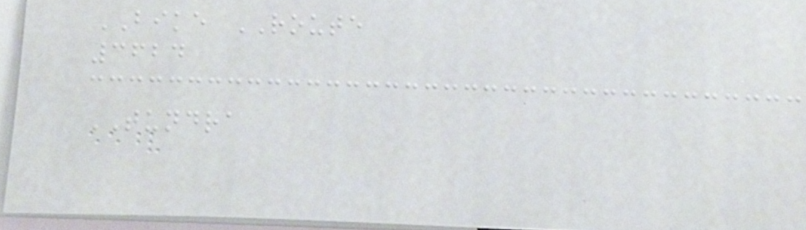BIKE ROUTE
3624
TUNDRA
